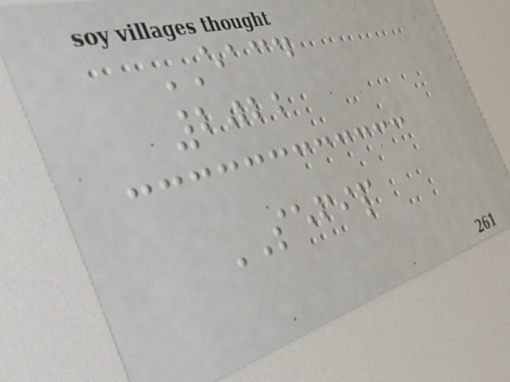EACD
2022
SEFIP
